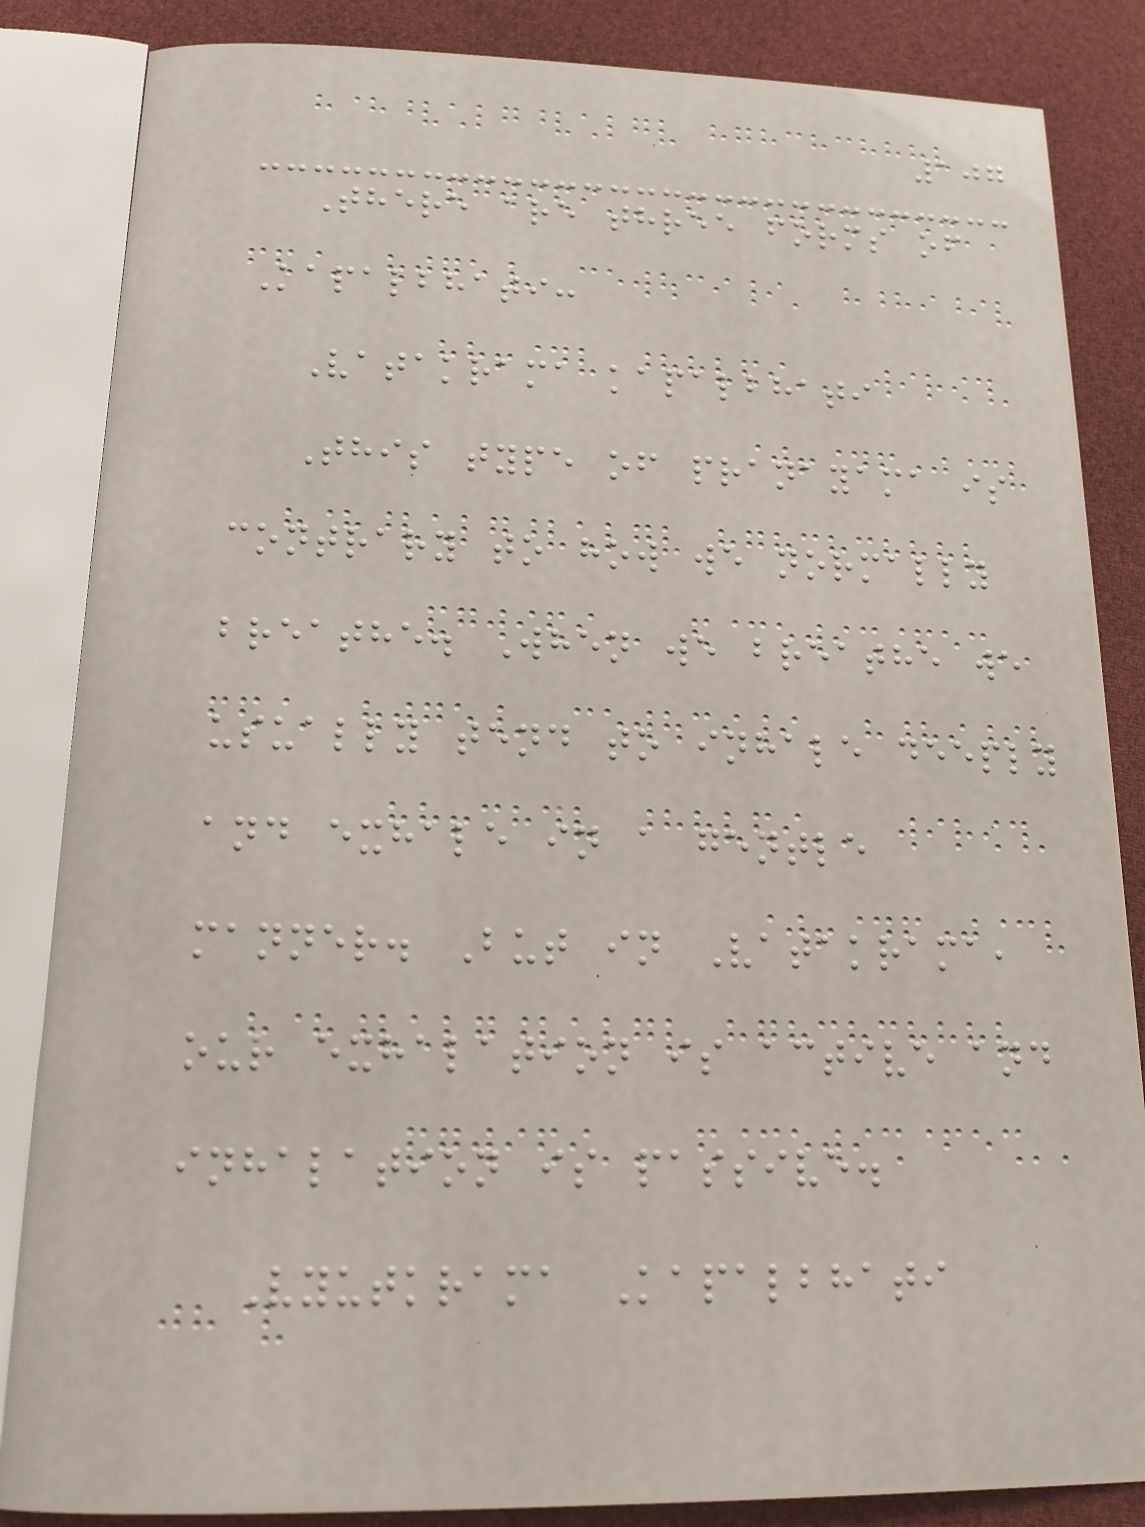107
There are three forms of
Kapalbhati:
Vatakrama kapalbhati
This type of pranayama is
contrary to how we normally
breathe. When we breathe we
usually tend to inhale deeply
and exhale in a gentle
manner. But in Vatakrama,
our exhalation is active and
inhalation is passive.
Vyutkrama Kapalbhati
